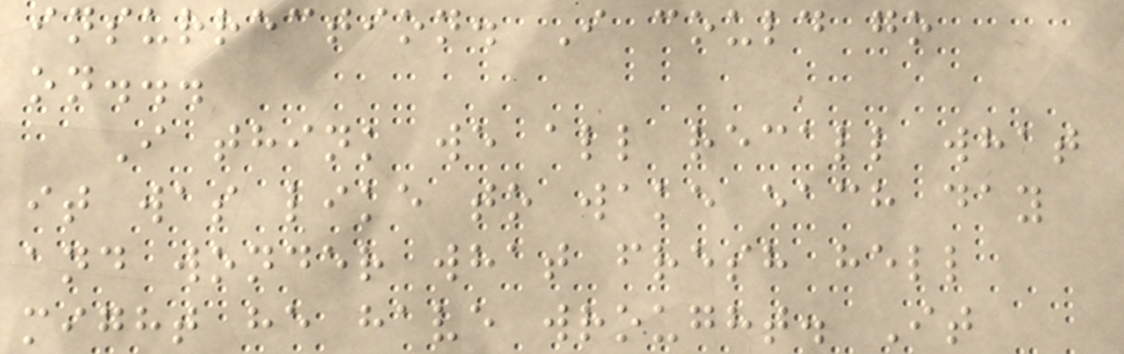insurrection. I could go
on...
I think we all recall what
it was like to wake each day
and wonder what fresh hell
might he have wrought. It
